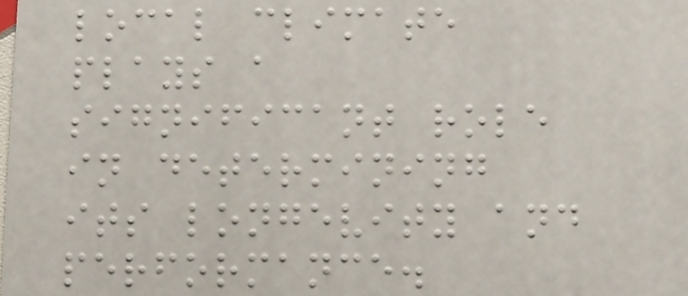local climate
plays a
significant role
in determining
its longevity and
performance.
